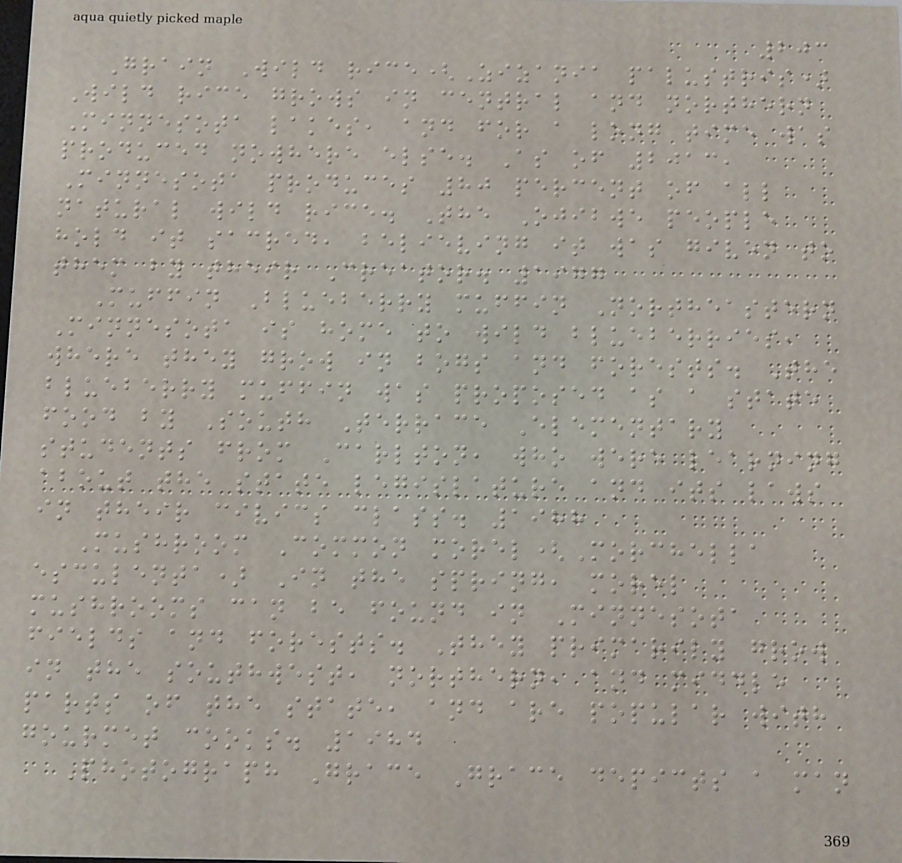203
Grain Wild rice(Zizania palustris)
Wild rice grows in central and northern
Minnesota lakes, and for a long time was
produced nowhere else. As of 2013,
Minnesota produces 80 percent of all
natural wild rice. The Ojibwe people
hold it sacred, believing it was given to
them by their Creator. 1977
Muffin Blueberry muffin Northeastern
Minnesota is home to wild blueberries,
where they grow in bogs and forests. The
blueberry muffin was proposed as a state
food by South Terrace Elementary
students from Carlton, who were learning
about the state legislature and its laws
in their civics class. 1988
Mushroom Common morel(Morchella
esculenta) In the spring, morel
mushrooms can be found in Minnesota
fields and forests. They primarily grow
in the southwest, northern, and middle
parts of the state, and are popular with
gourmet cooks. 1984
Photograph Grace Grace depicts a man
